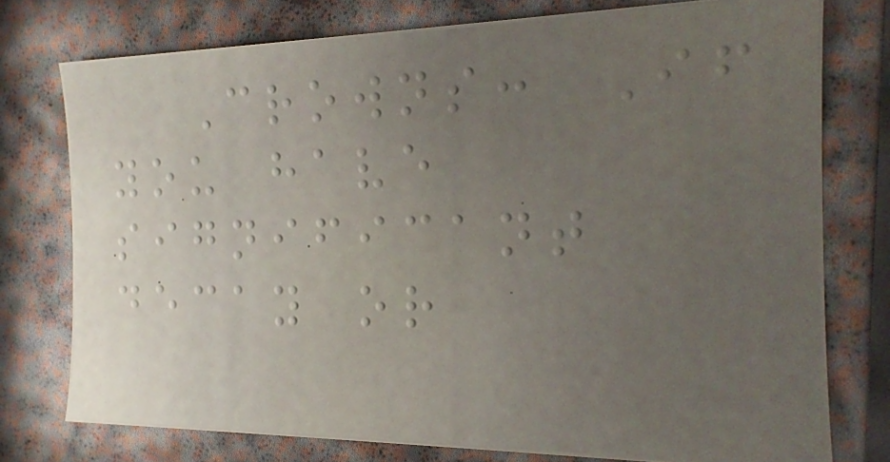Crowns: If
you have
significant
decay or
